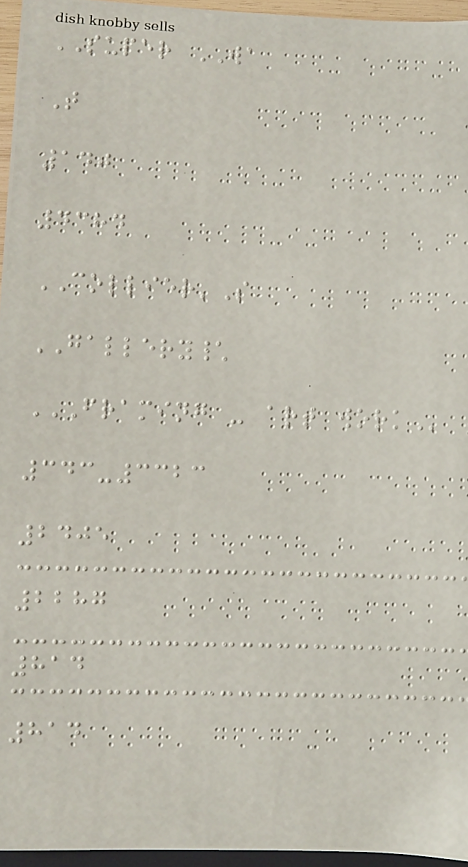SUPER WA
T
140
4384
COLLIER'S
GALLERY\
FRAMING - ART WORK
343-3323
2405
2287
814
814
